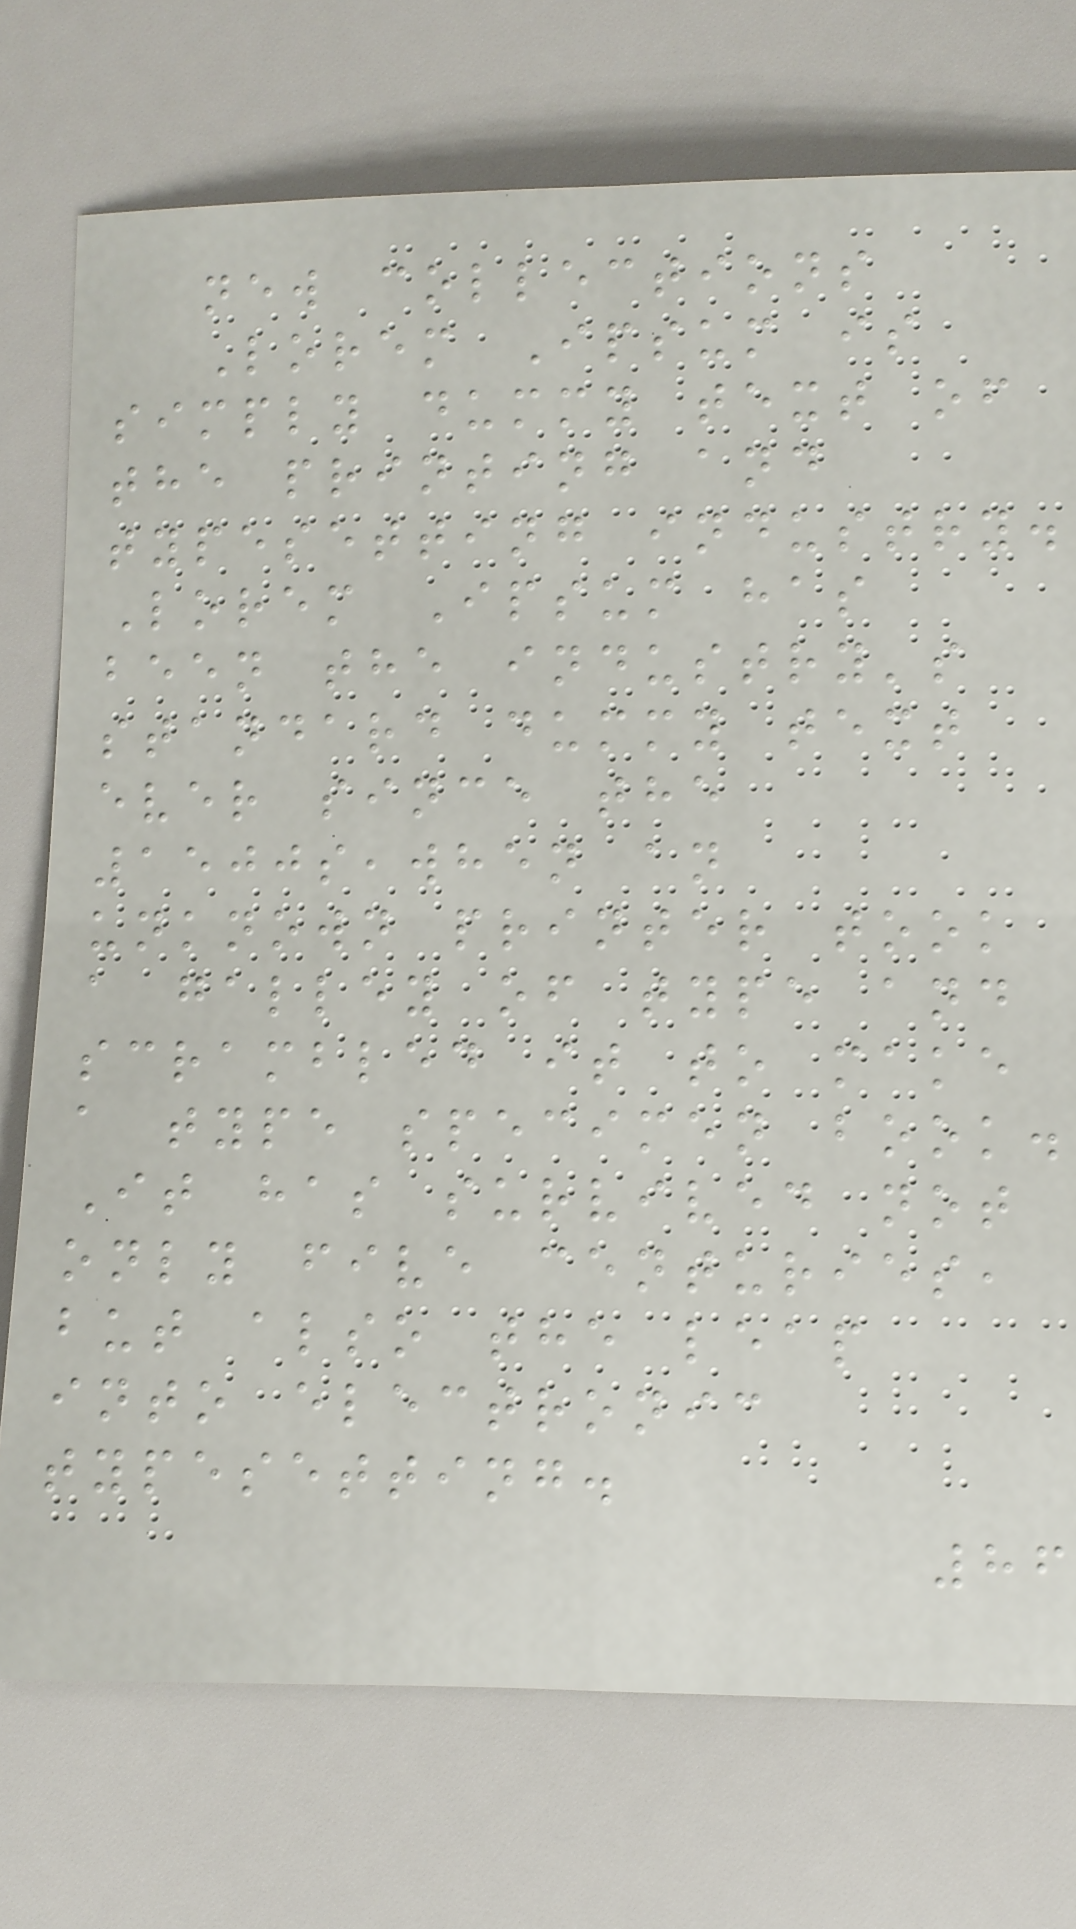new collections
Lorem Ipsum is
simply dummy text of
the printing and
typesetting industry.
Lorem Ipsum has
been the industry's
standard dummy text
ever since the
1500s,when an
unknown printer took
a galley of type and
scrambled it to make
a type specimen book.
It has survived not
only five centuries,
but also the leap
into electronic
typesetting.
86
